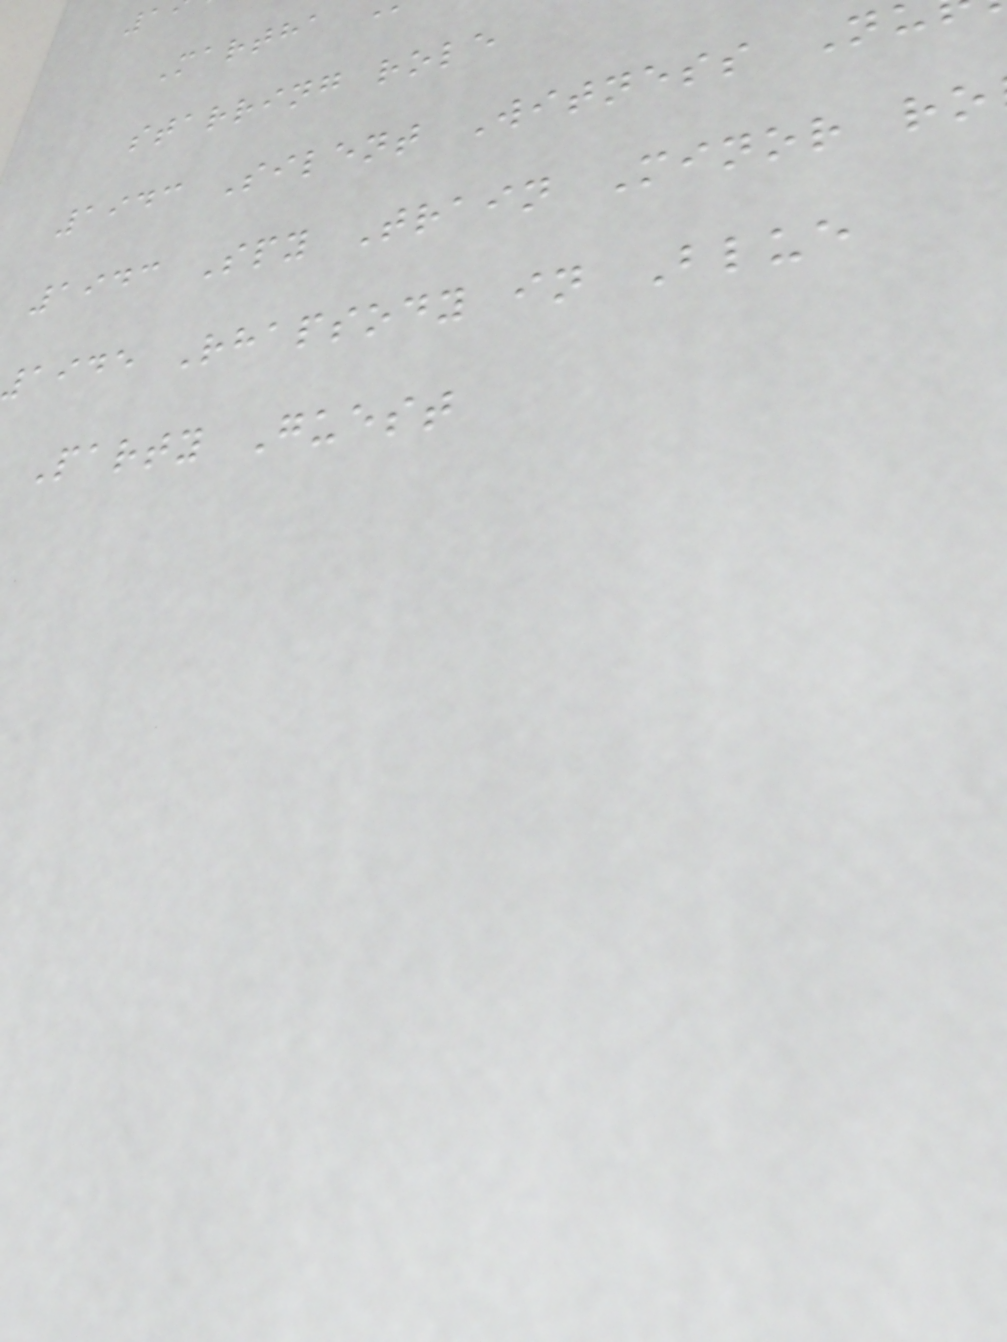Martha
starring role
1943 Silent Witness N
1943 Spy Train Minor ro
aide Rhapsody in Blue
Party Guest
